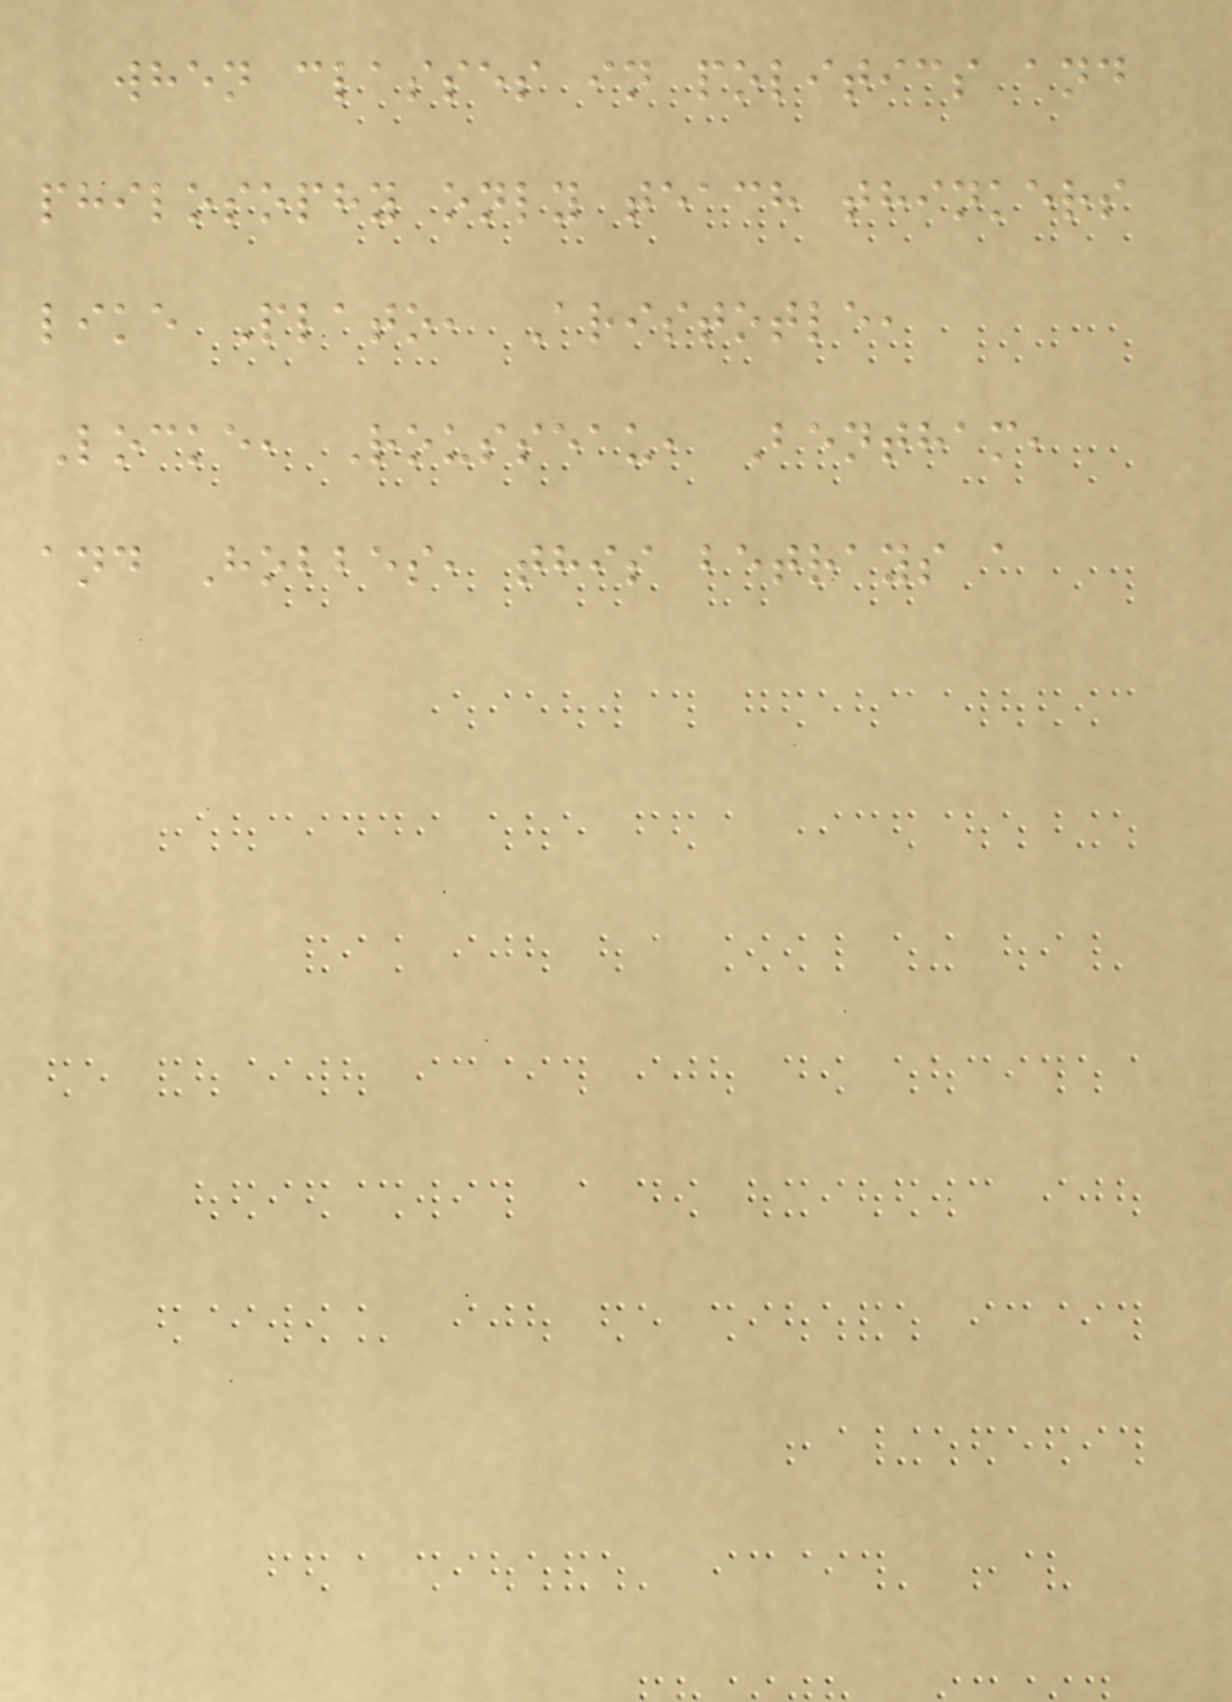when classes in politics and
philosophy only teach thinkers
like Plato, Aristotle,
Locke, Rousseau, Bentham,
and Hobbes, this betrays a
